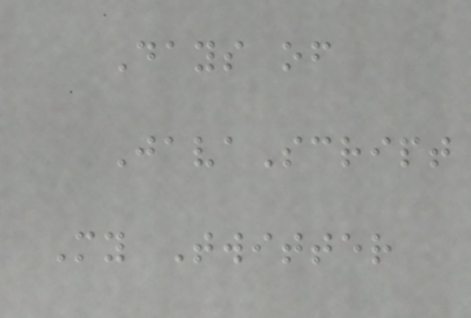Days of
JavaScript
My Twitter
